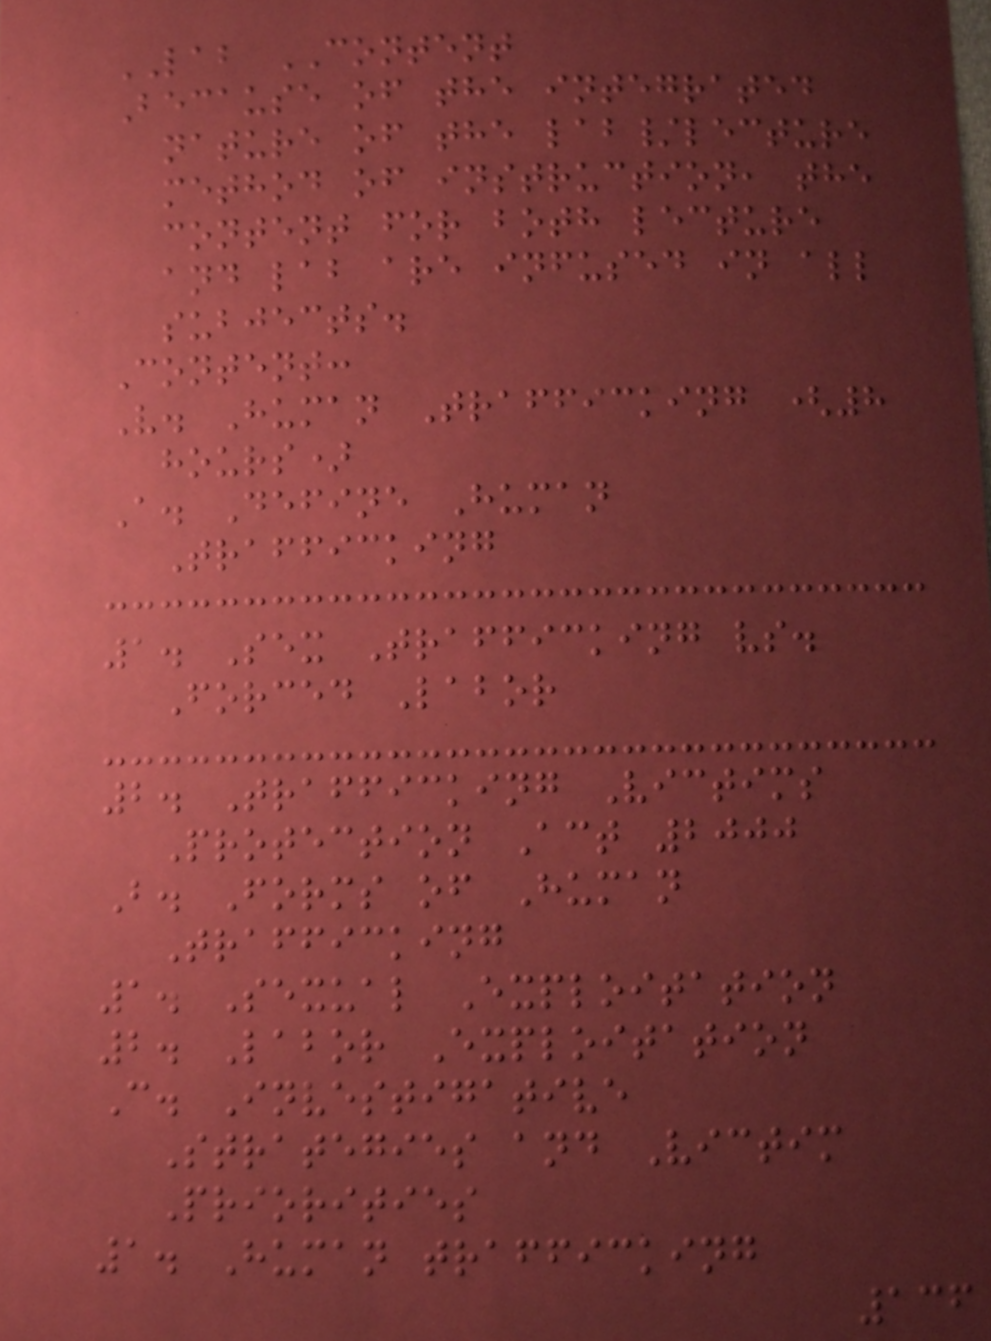LAB CONTENT
Because of the integrated
nature of the lab/lecture
method of instruction, the
content for both lecture
and lab are infused in all
subjects.
Content:
V. Human Trafficking (8
hours)
A. Define Human
Trafficking
1. Sex Trafficking vs.
Forced Labor
2. Trafficking Victims
Protection Act 2000
B. Forms of Human
Trafficking
1. Sexual Exploitation
2. Labor Exploitation
C. Investigative
Strategies and Victim
Priorities
1. Human trafficking
136
